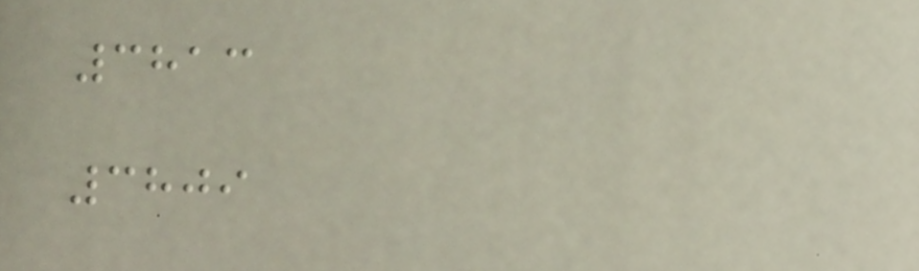3813
3809
